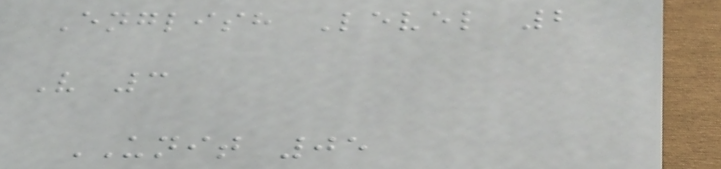English Level 2
V 3
UNIT 05
